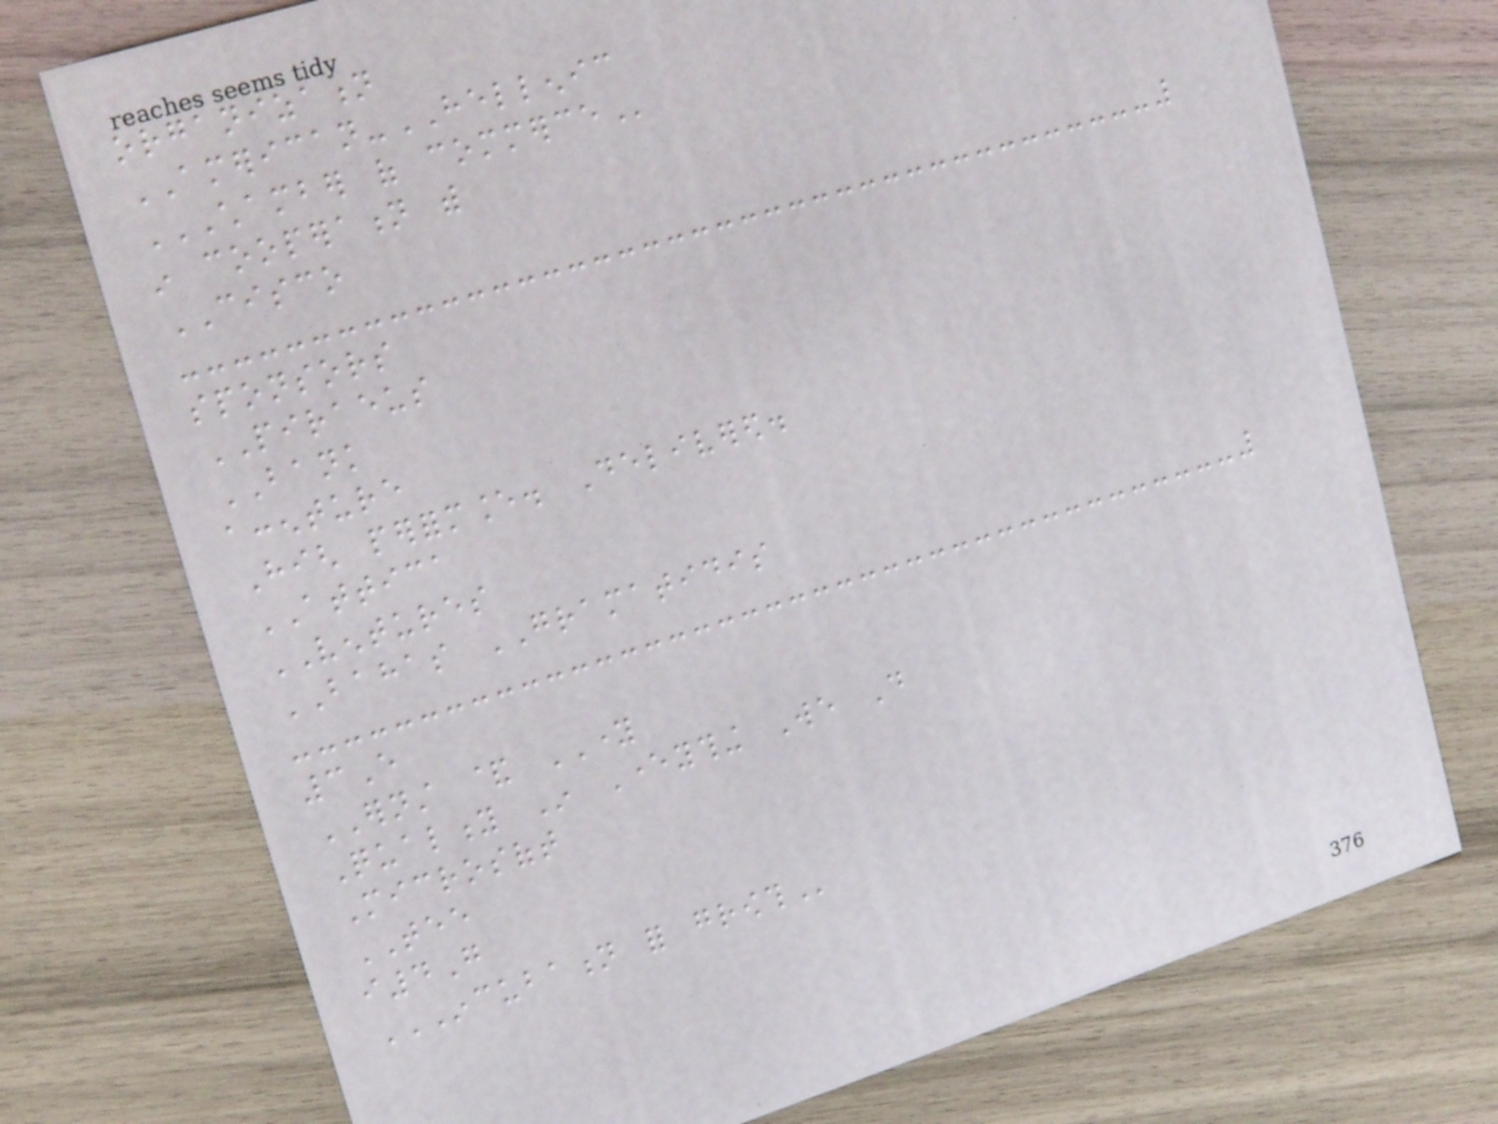organization
AMERICAN-HELLENIC
CHAMBER OF COMMERCE
in cooperation with
CISCO
sponsors
PIRAEUS
BANK
accenture
High performance. Delivered.
ATTICA
VENTURES
BAHAS GRAMATIDIS
3E
ERNST & YOUNG
Quality In Everything We Do
Microsoft
TEE
i4G
INCUBATION FOR GROWTH
